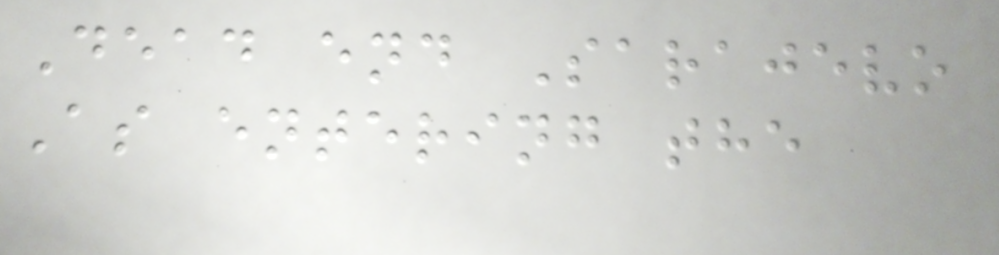Dead end Sarajevo
As entering the
